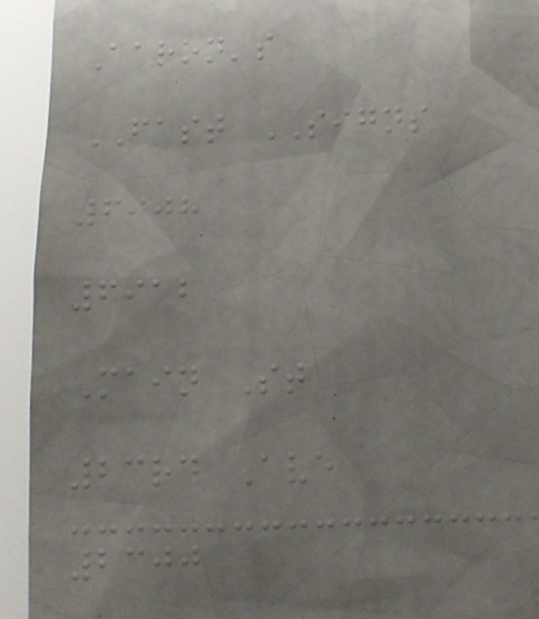Aaron's
FAST SIGNS
6908
6912
Main St
23rd Ave
2300
